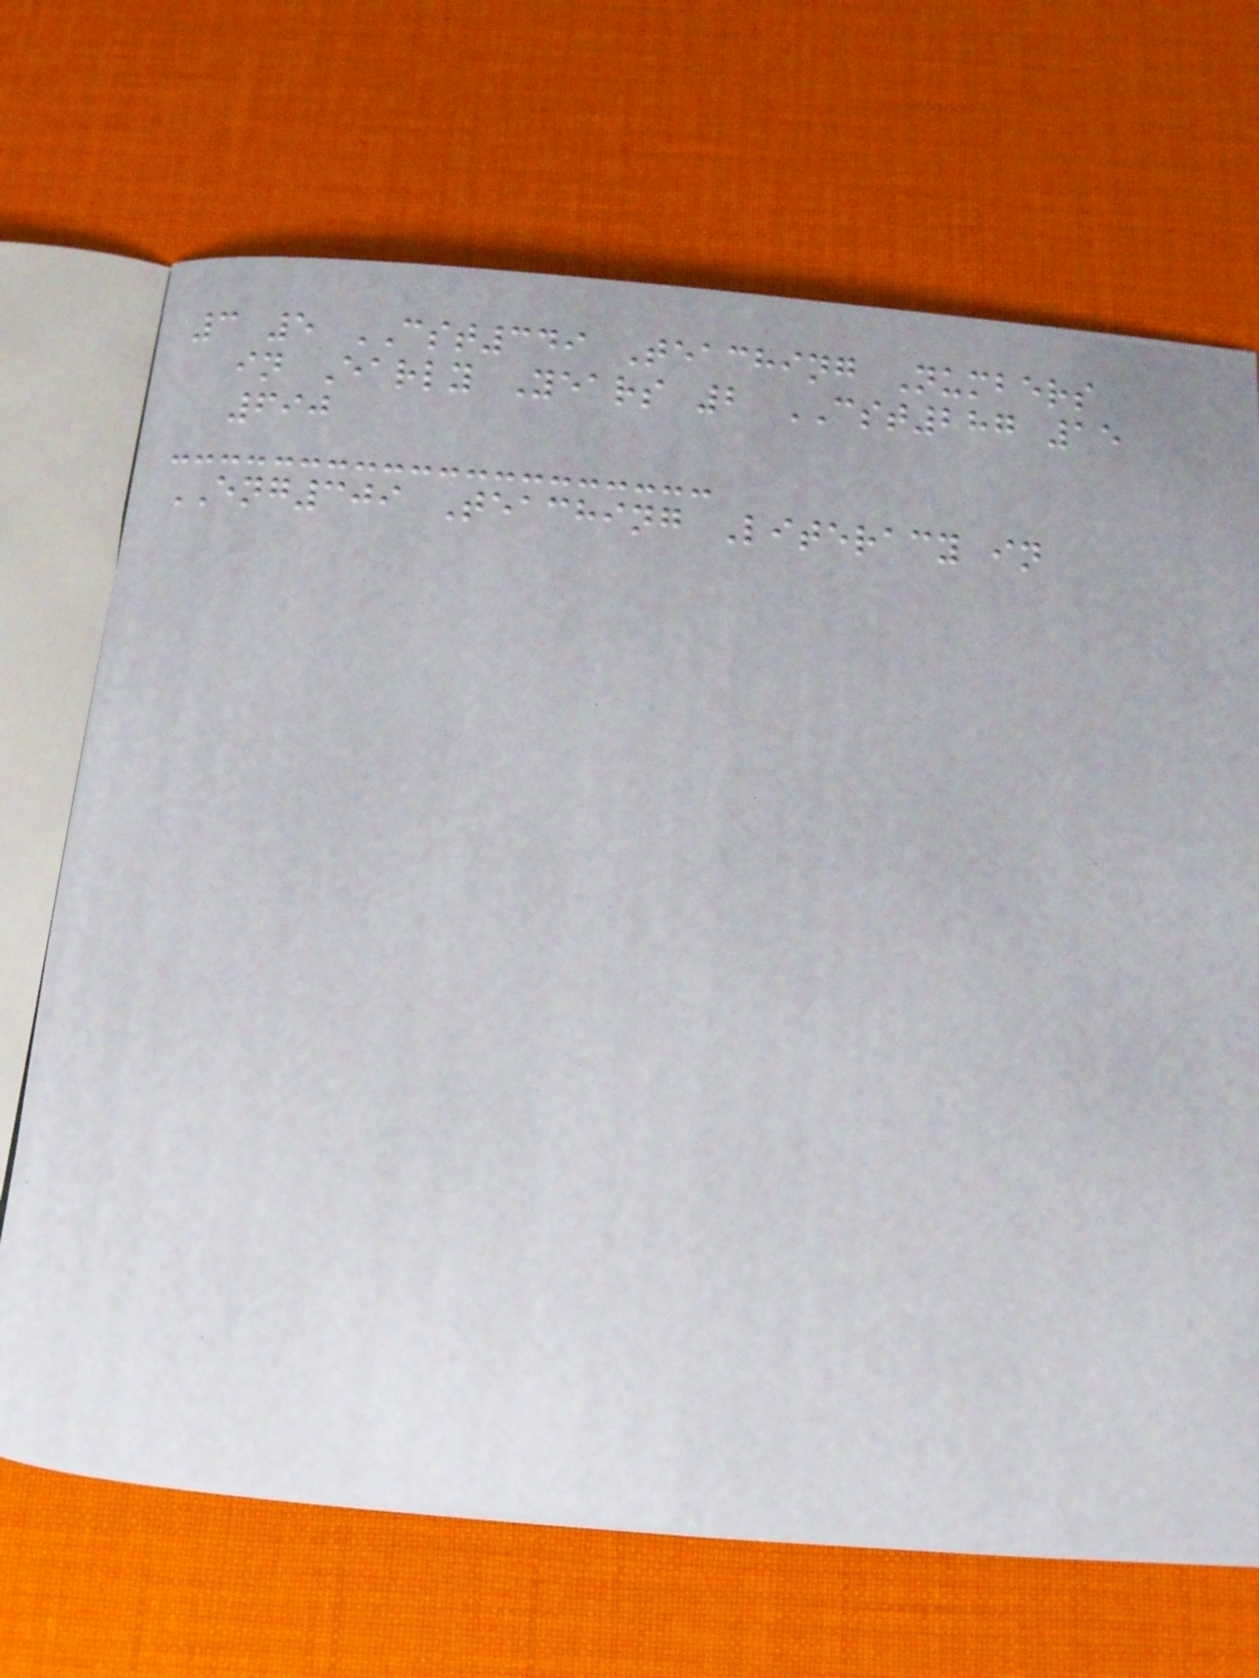3 5 CST349 Teaching Numbers
in Early Years 2 CST287 15
690
ENG309 Teaching Literacy in
